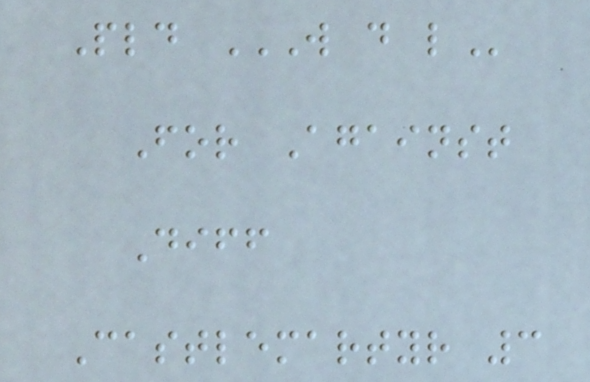Pld W D L
For Against
Diff
Castlemartyr 3
